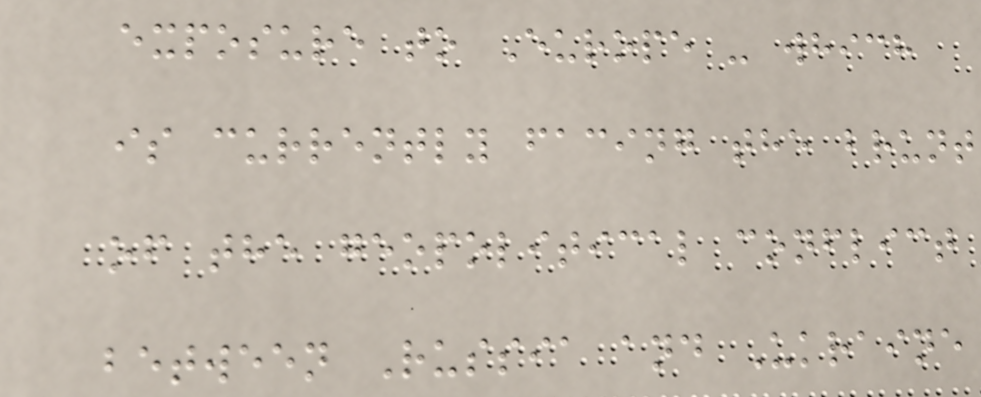exposure to Europe - which
is currently facing the brunt
of the geopolitical conflict
between Russia and Ukraine
